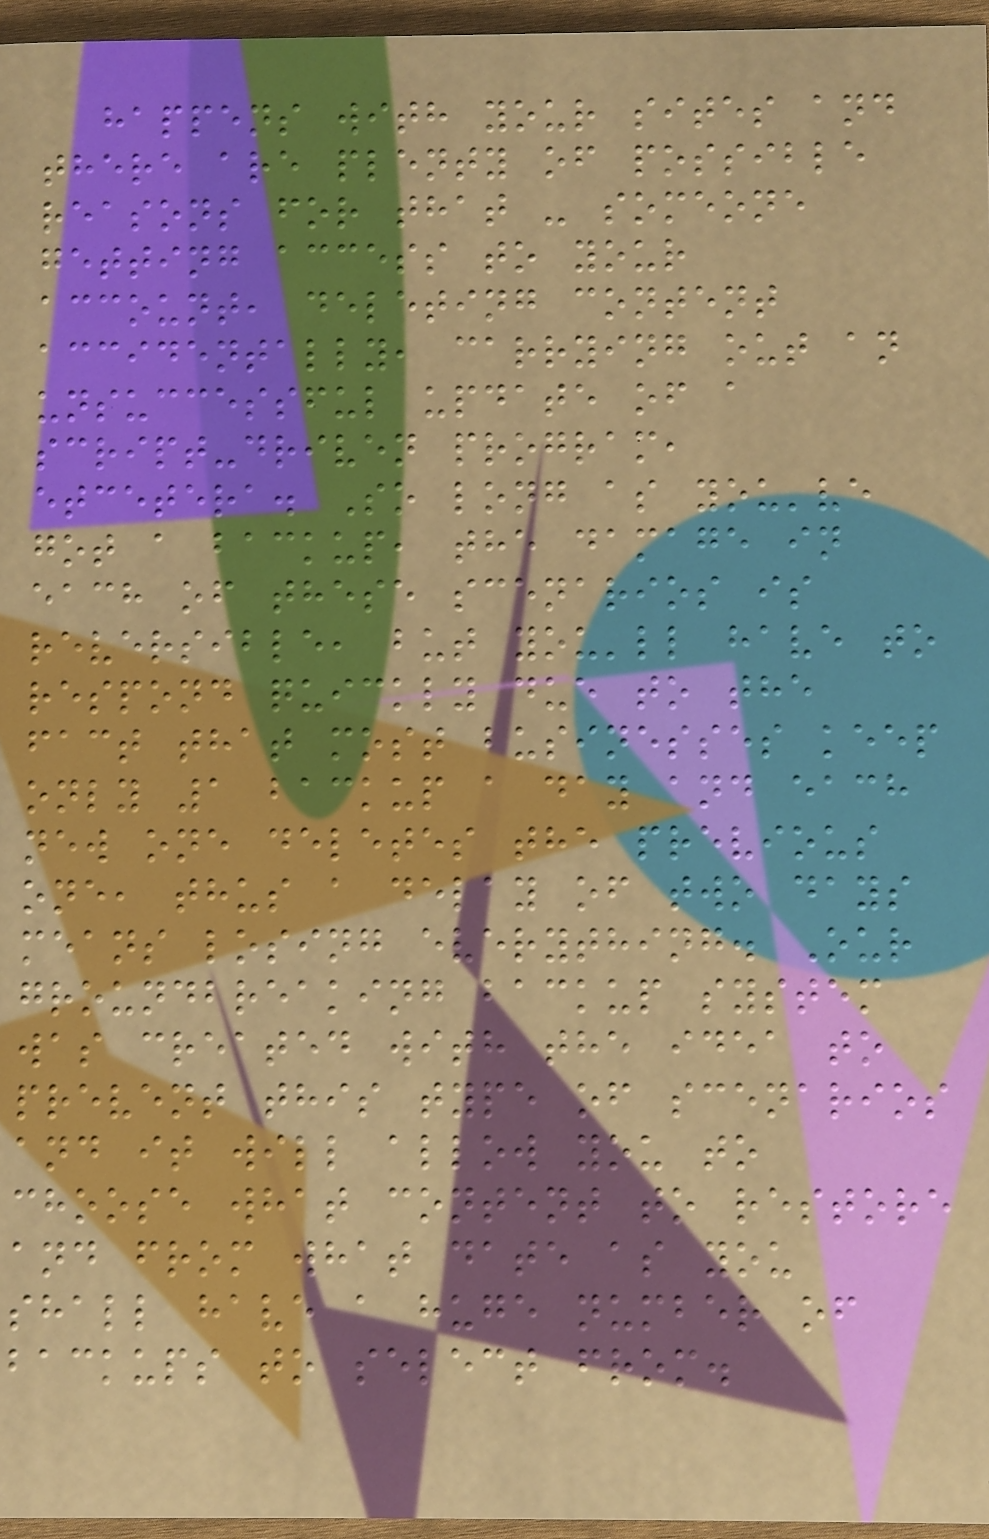happens with your sites and
there are plenty of possible
reasons for that - someone
getting access to your
account, deleting content
accidentally, carrying out an
unsuccessful update of a
script-driven program,
etcetera. So long as you've
got a backup, the damage in
each of these scenarios is
reversible, but you'll have to
respond quickly due to the
fact that most businesses keep
only 1 backup a day and each
new one deletes the previous
one, thus a delay of two days
means losing everything. Our
groundbreaking backup system
was created with the idea to
prevent this type of scenarios
and it will allow you to
choose what content to restore
and from what date as you
shall have a huge number of
backups to select from.
